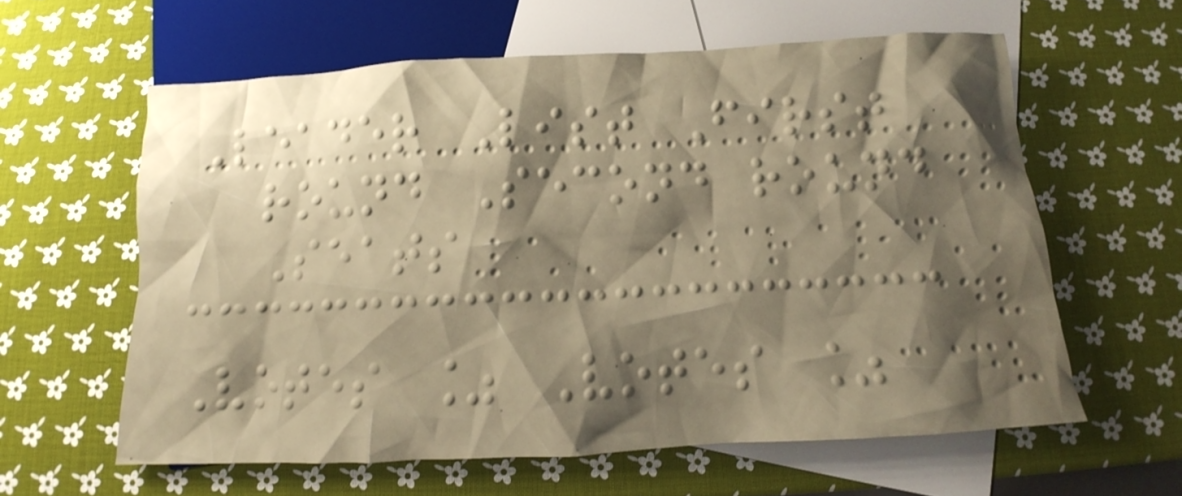Leader List First
round Second round
Seats
Votes % Votes %
